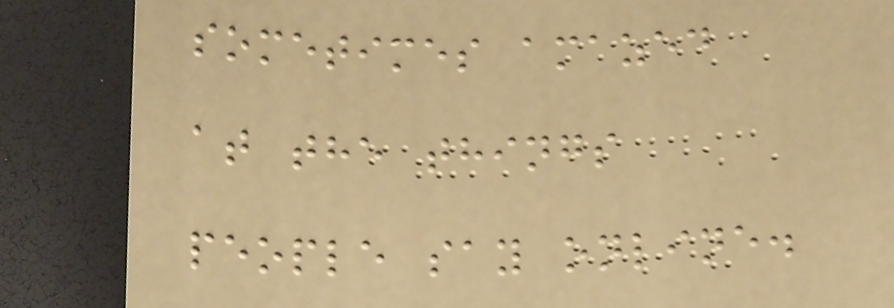sometimes amazed
at the things
people say online.
